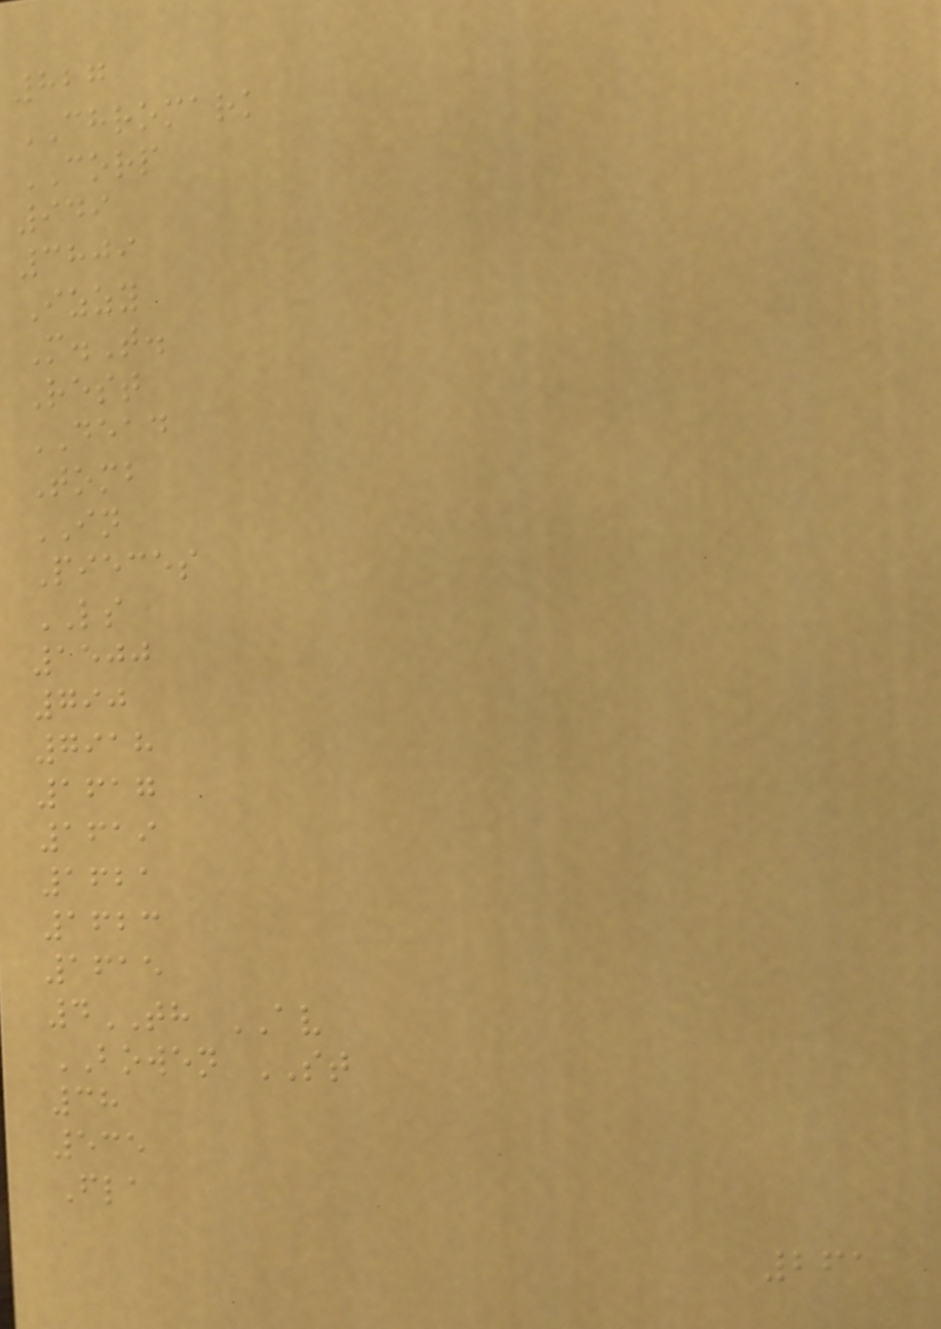827
CHROMARK
CORP
949
3809
Izzy
M.T.
Rest
DEAD
Tomb
IN
Pieces
LS
1500
790
7918
1617
1619
1621
1623
1615
4TH AV
BOWEN ST
38
535
Fla
261
